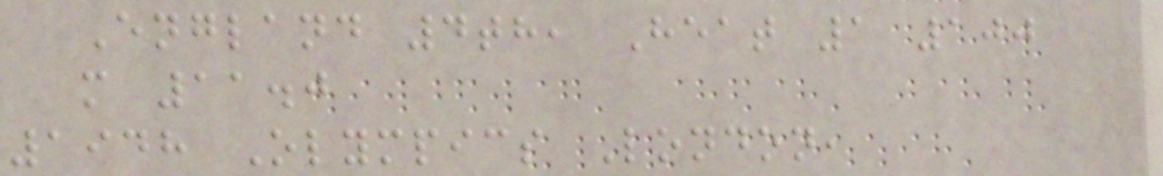England 4th, Heat 1 100
m 11.0
1948 Olympics London,
